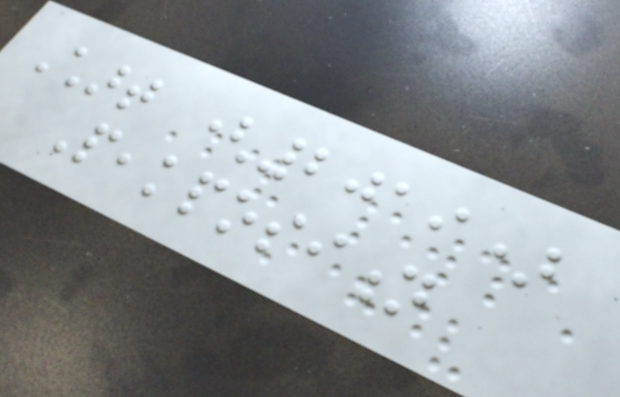Chart (2019)
Peakposition
